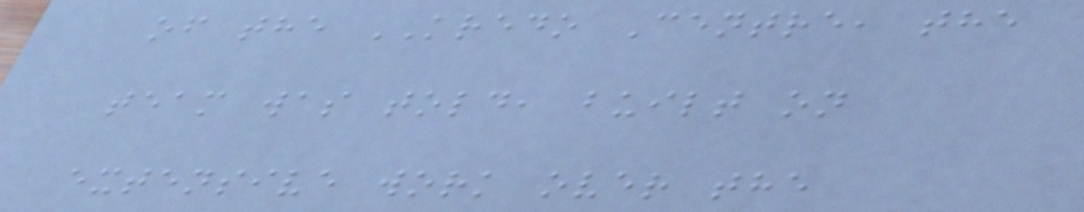of the KREDO Centre, the
team was told, built on
extensive work over the
